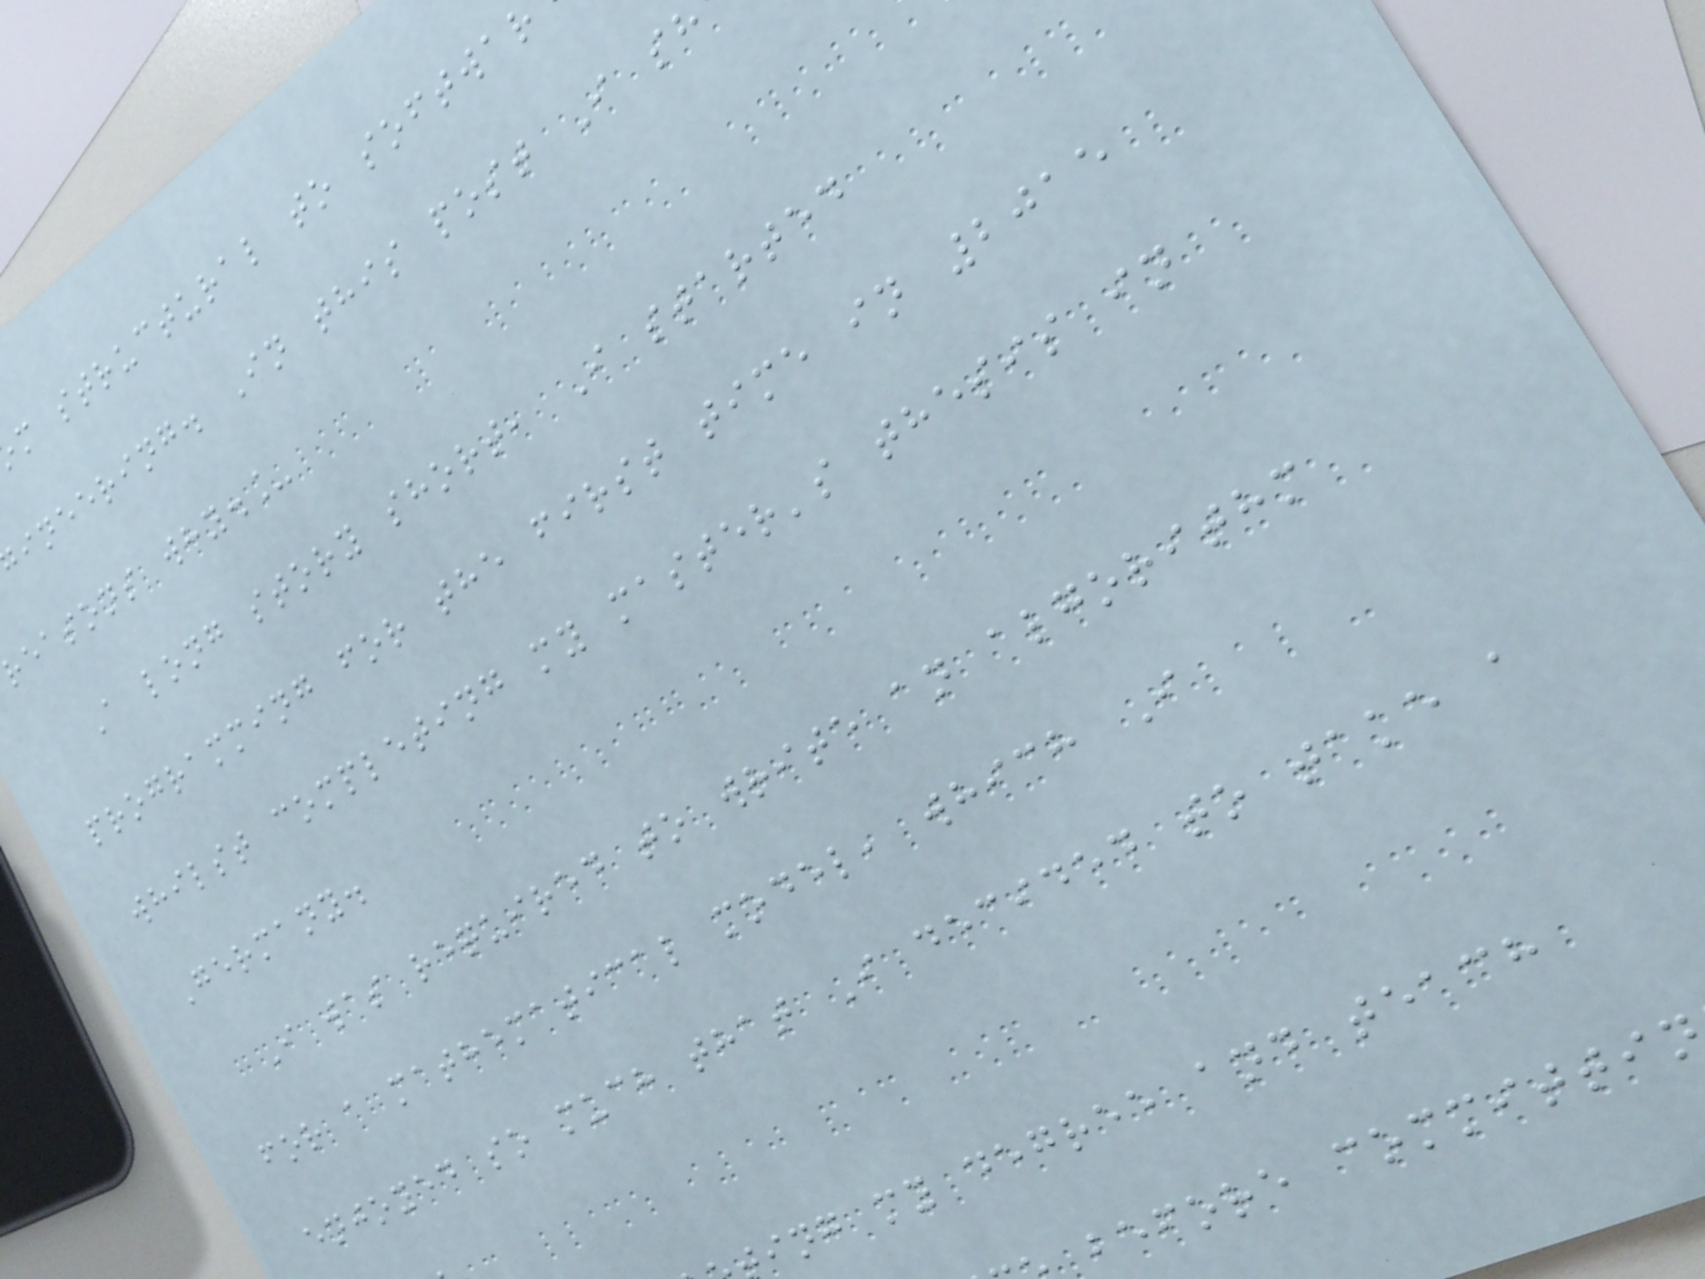m structural to softwar
ineering. In this post I sh
reasons why._
A long story short, I started
programming for the first time in 2015
whilst completing my master's thesis in
Germany.
I was required to write an algorithm
for a mathematical model, which I
enjoyed so much that I decided to take a
ing my degree and teach
before committi
